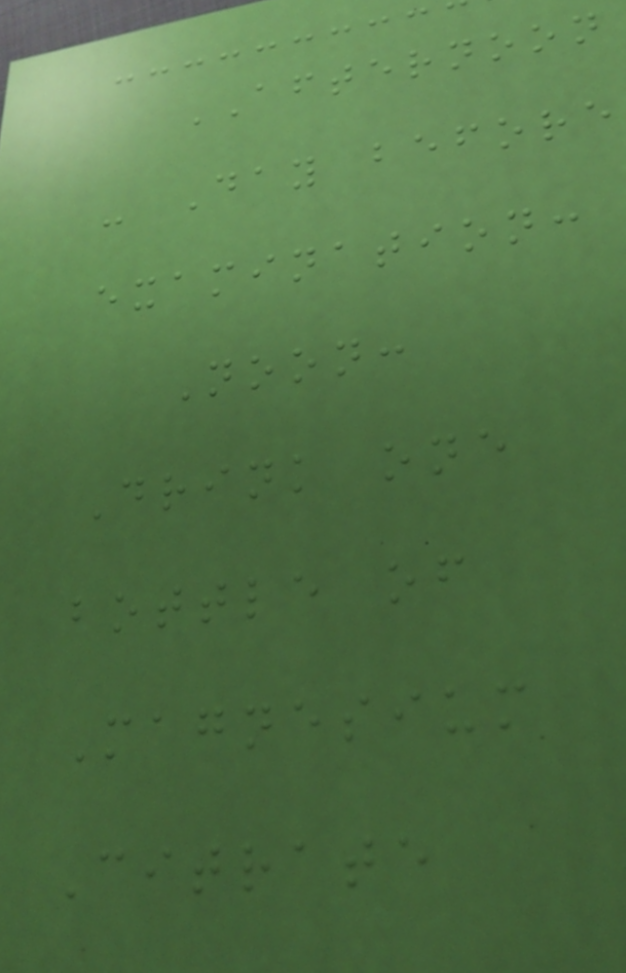AFTERNOON
- Day before
examination:
Noon:
Drink one
bottle of
Magnesium
Citrate
